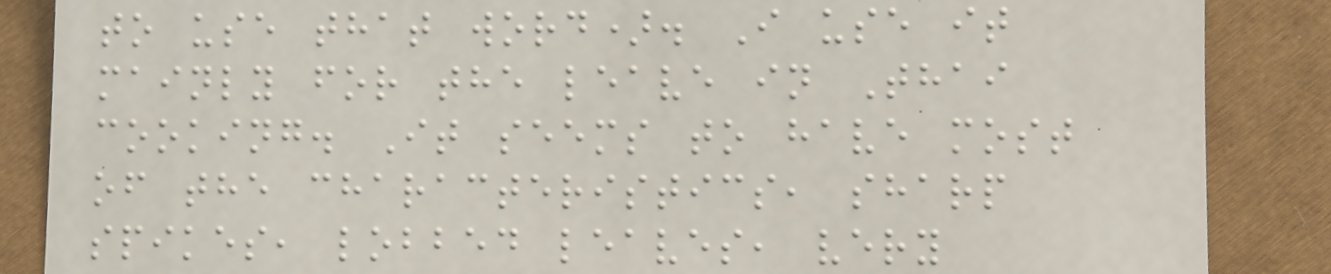to use that word). I use it
mainly for the leave in Thai
cooking. It seems to have most
of the characteristics, sharp
spikes, lobbed leaves, very
